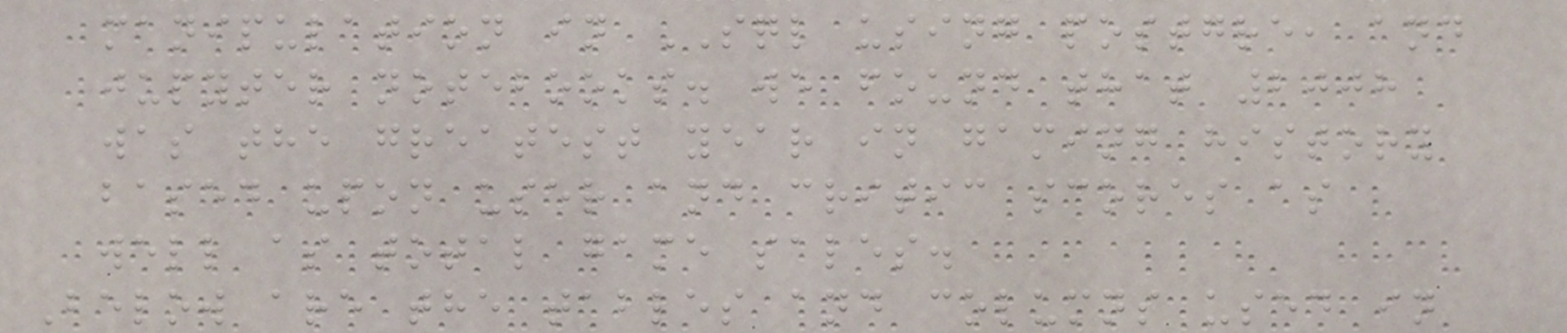manipulation in SQL using postgre, and
jupyter notebooks. we found that 2008
was the greatest year in gaming history
based upon user and critic scores as
well as total game sales.
Below are the tables and columns used in
